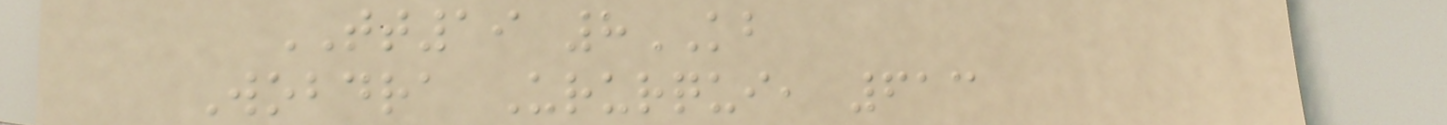TT19 8KB
Wobdra Ururqui, 613
